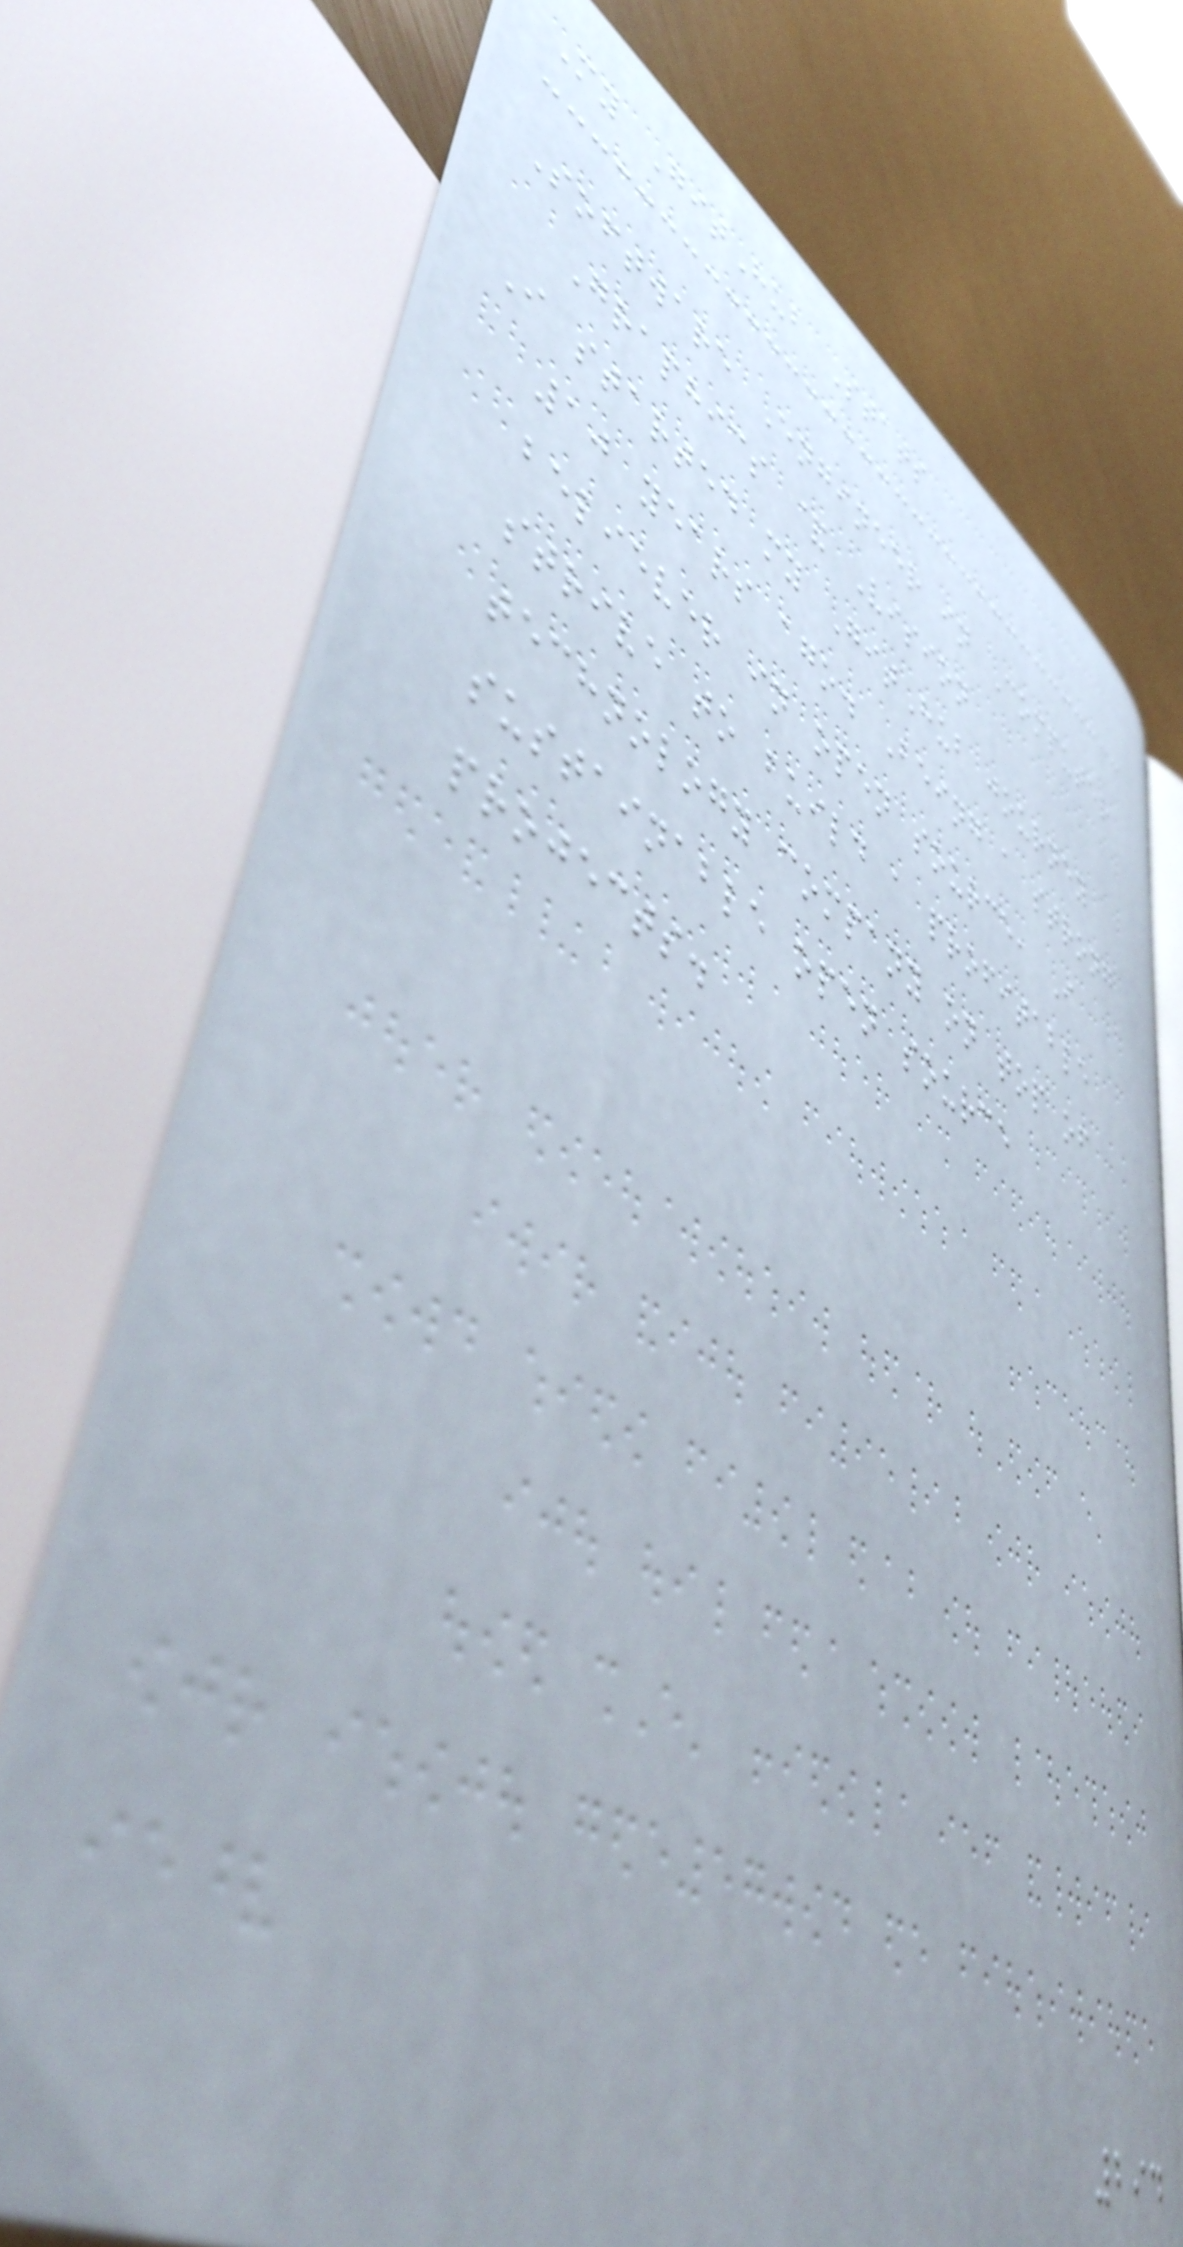My GitHub Stats
Software Engineer in Computer
Graphics & Vision
I started my GitHub journey
10 years ago. Being a strong
believer in open source, I
strive to build a profitable
technology company on top of
sustainable open source
projects.
294
